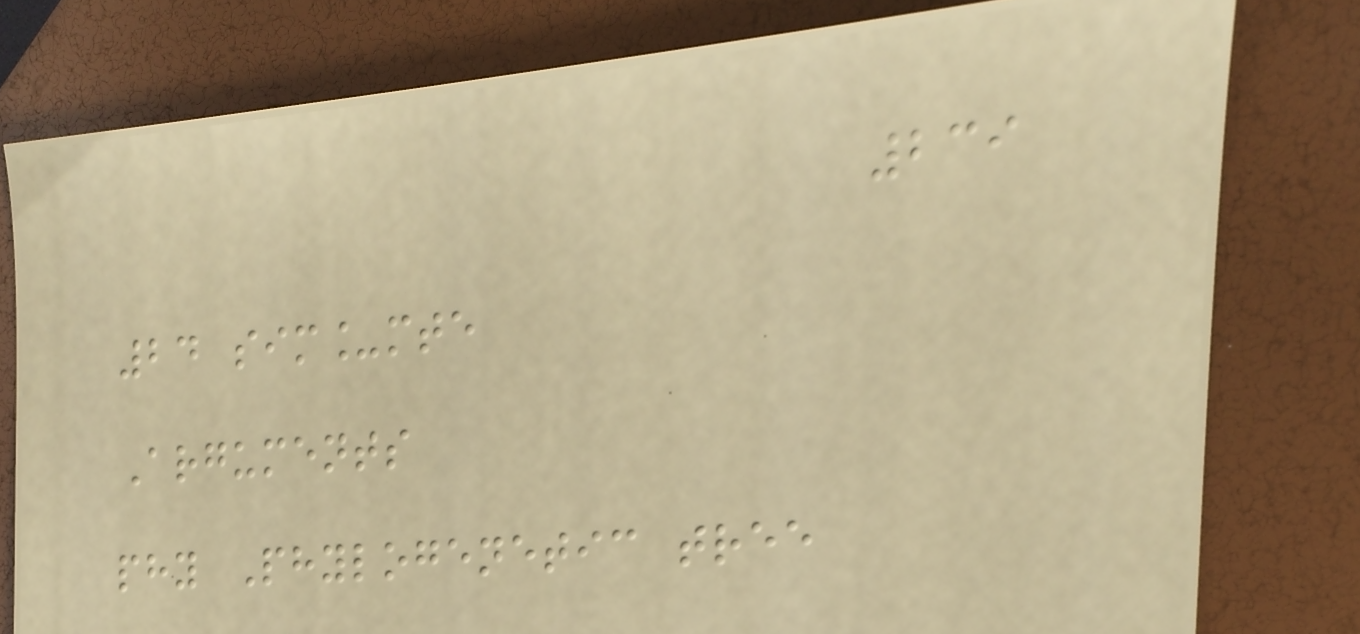239
24 sim_mte
Arguments
phy Phylogenetic tree
